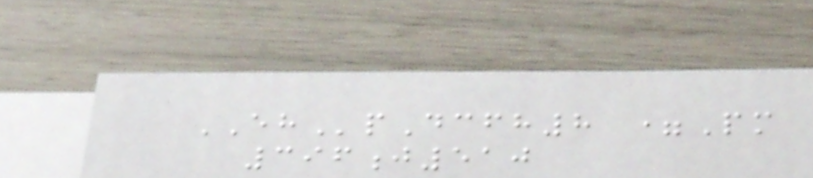EHpDcfh8 =Pm
396j510
